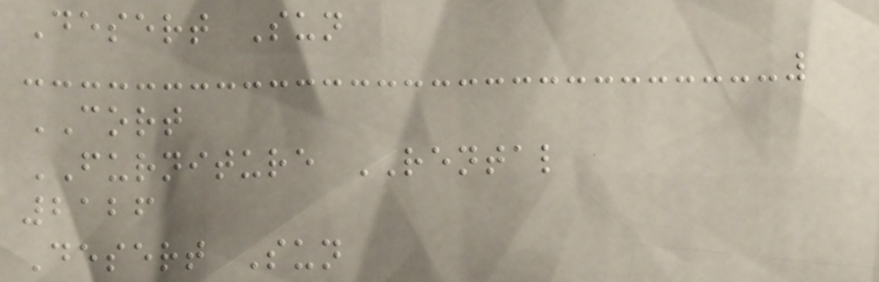Desert Sun
CORT
FURNITURE RENTAL
2126
Desert Sun
